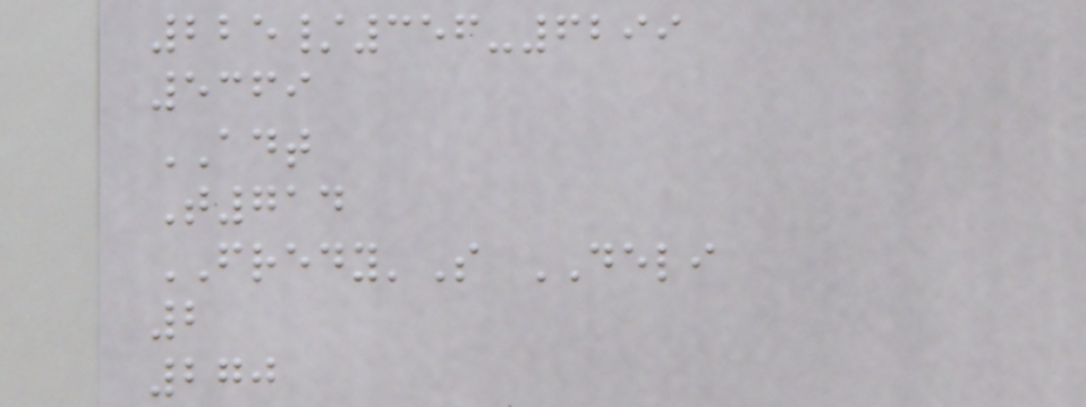225/356-6299
5369
ADT
T714
FREDY'S DELI
2
270
